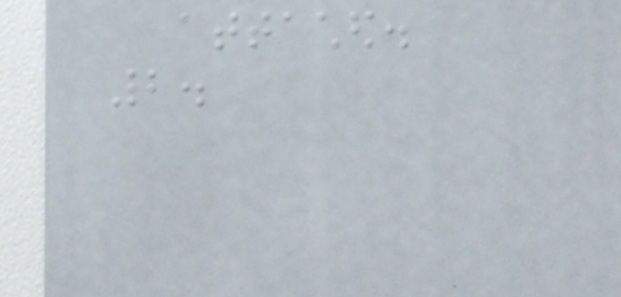attached.
2.
